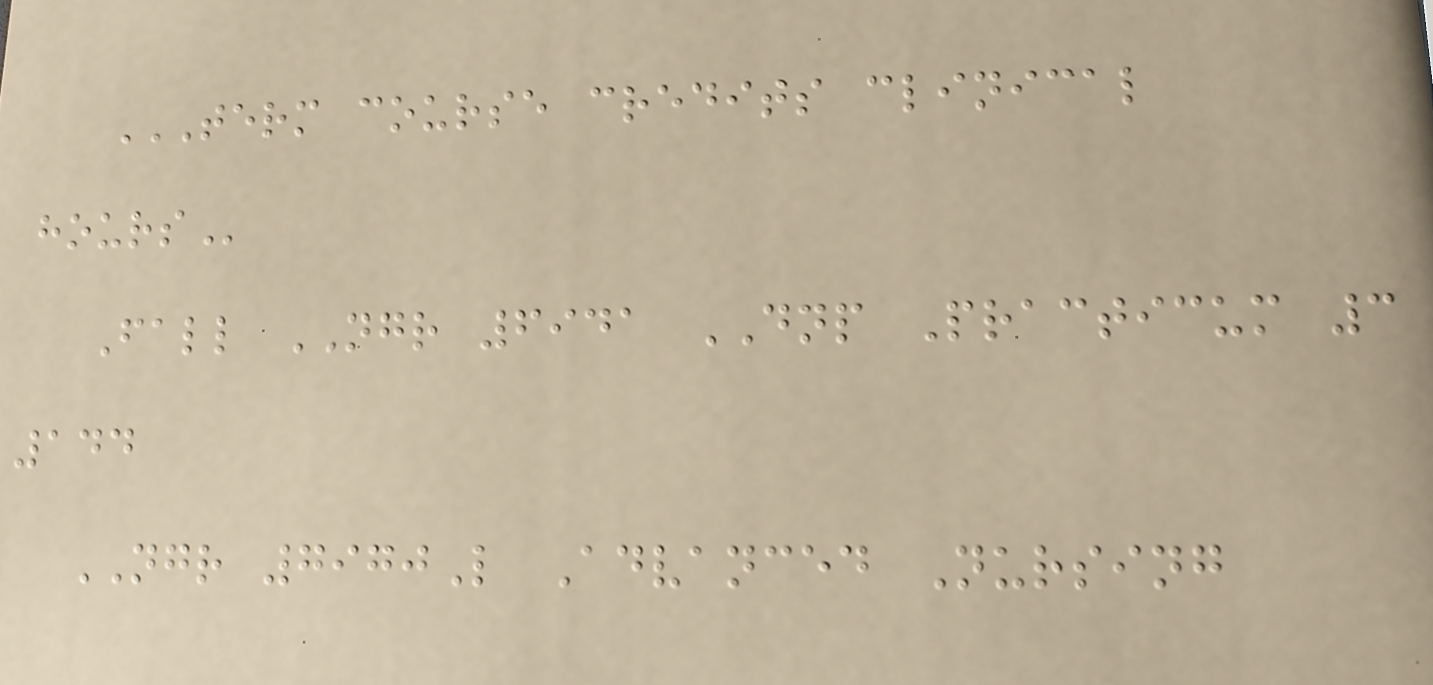TERM COURSE CREDITS CLINICAL
HOURS
Fall NGR 6941 DNP Practicum 3
144
NGR 7970L Advanced Nursing
